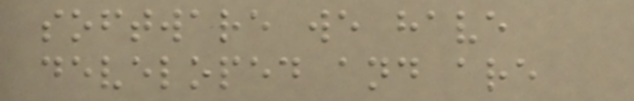software we have
developed and are
